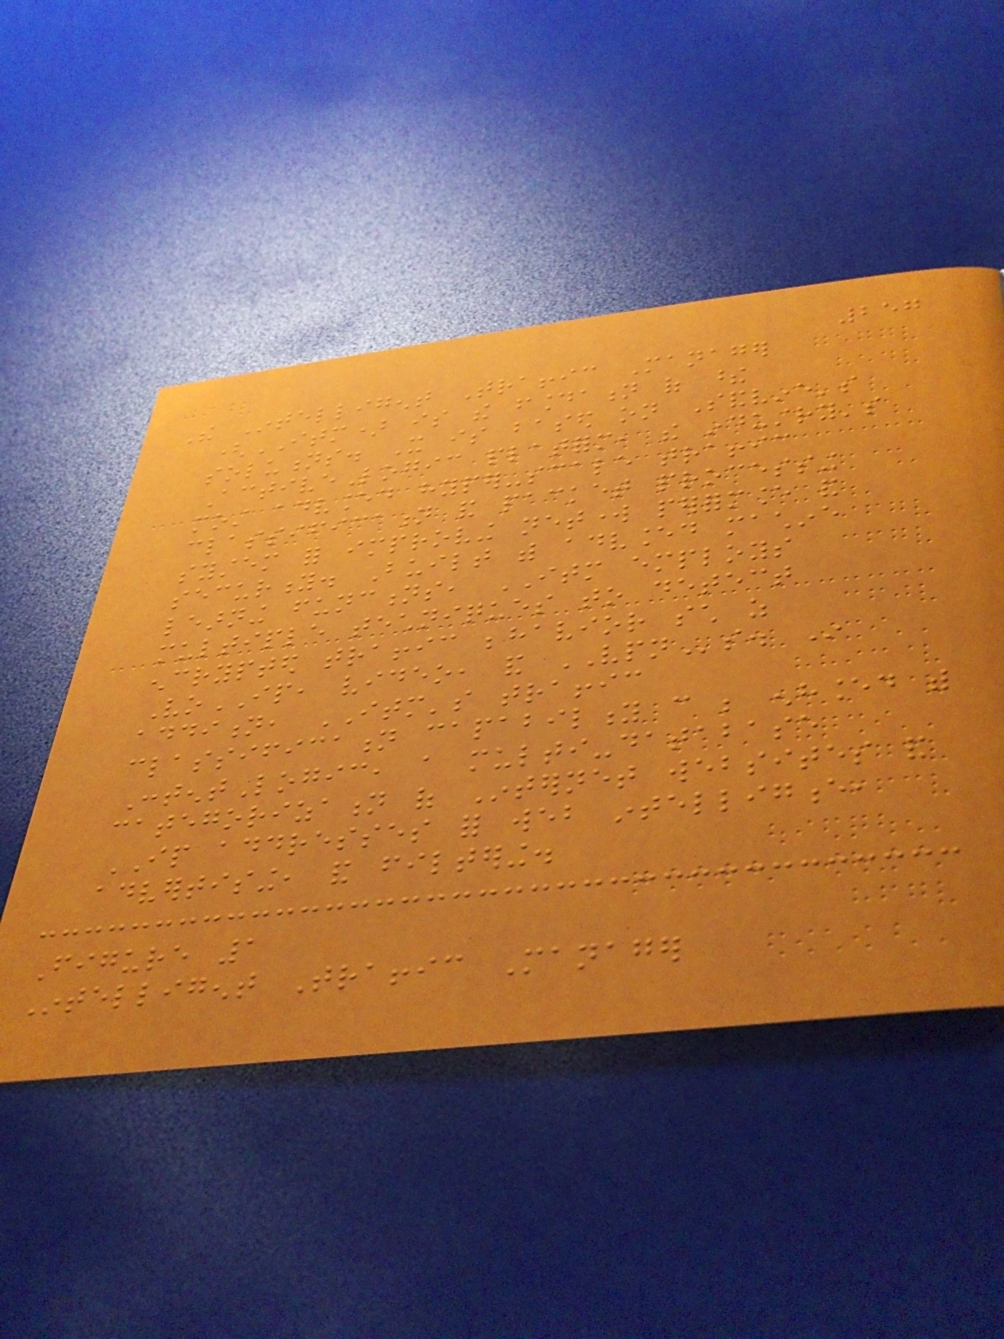257
The Intelligent Traffic Manager
(ITM) is the foundation of these
solutions. It is based on Sandvine's
ActiveLogic platform, the industry's
most advanced hyper-scale traffic
classification and packet processing
system for improving network performance and
security. Built with advanced machine
learning functions, ITM employs
multiple techniques to detect
encrypted traffic behavior such as
VoIP, video, and VPNs. In
addition, ITM's traffic
classification capability can be enhanced with
ContentLogic, a multi-database
categorization of Internet websites and
IP addresses for web intelligence,
advertising, and filtering.
Figure 1
Intelligent Traffic Manager
